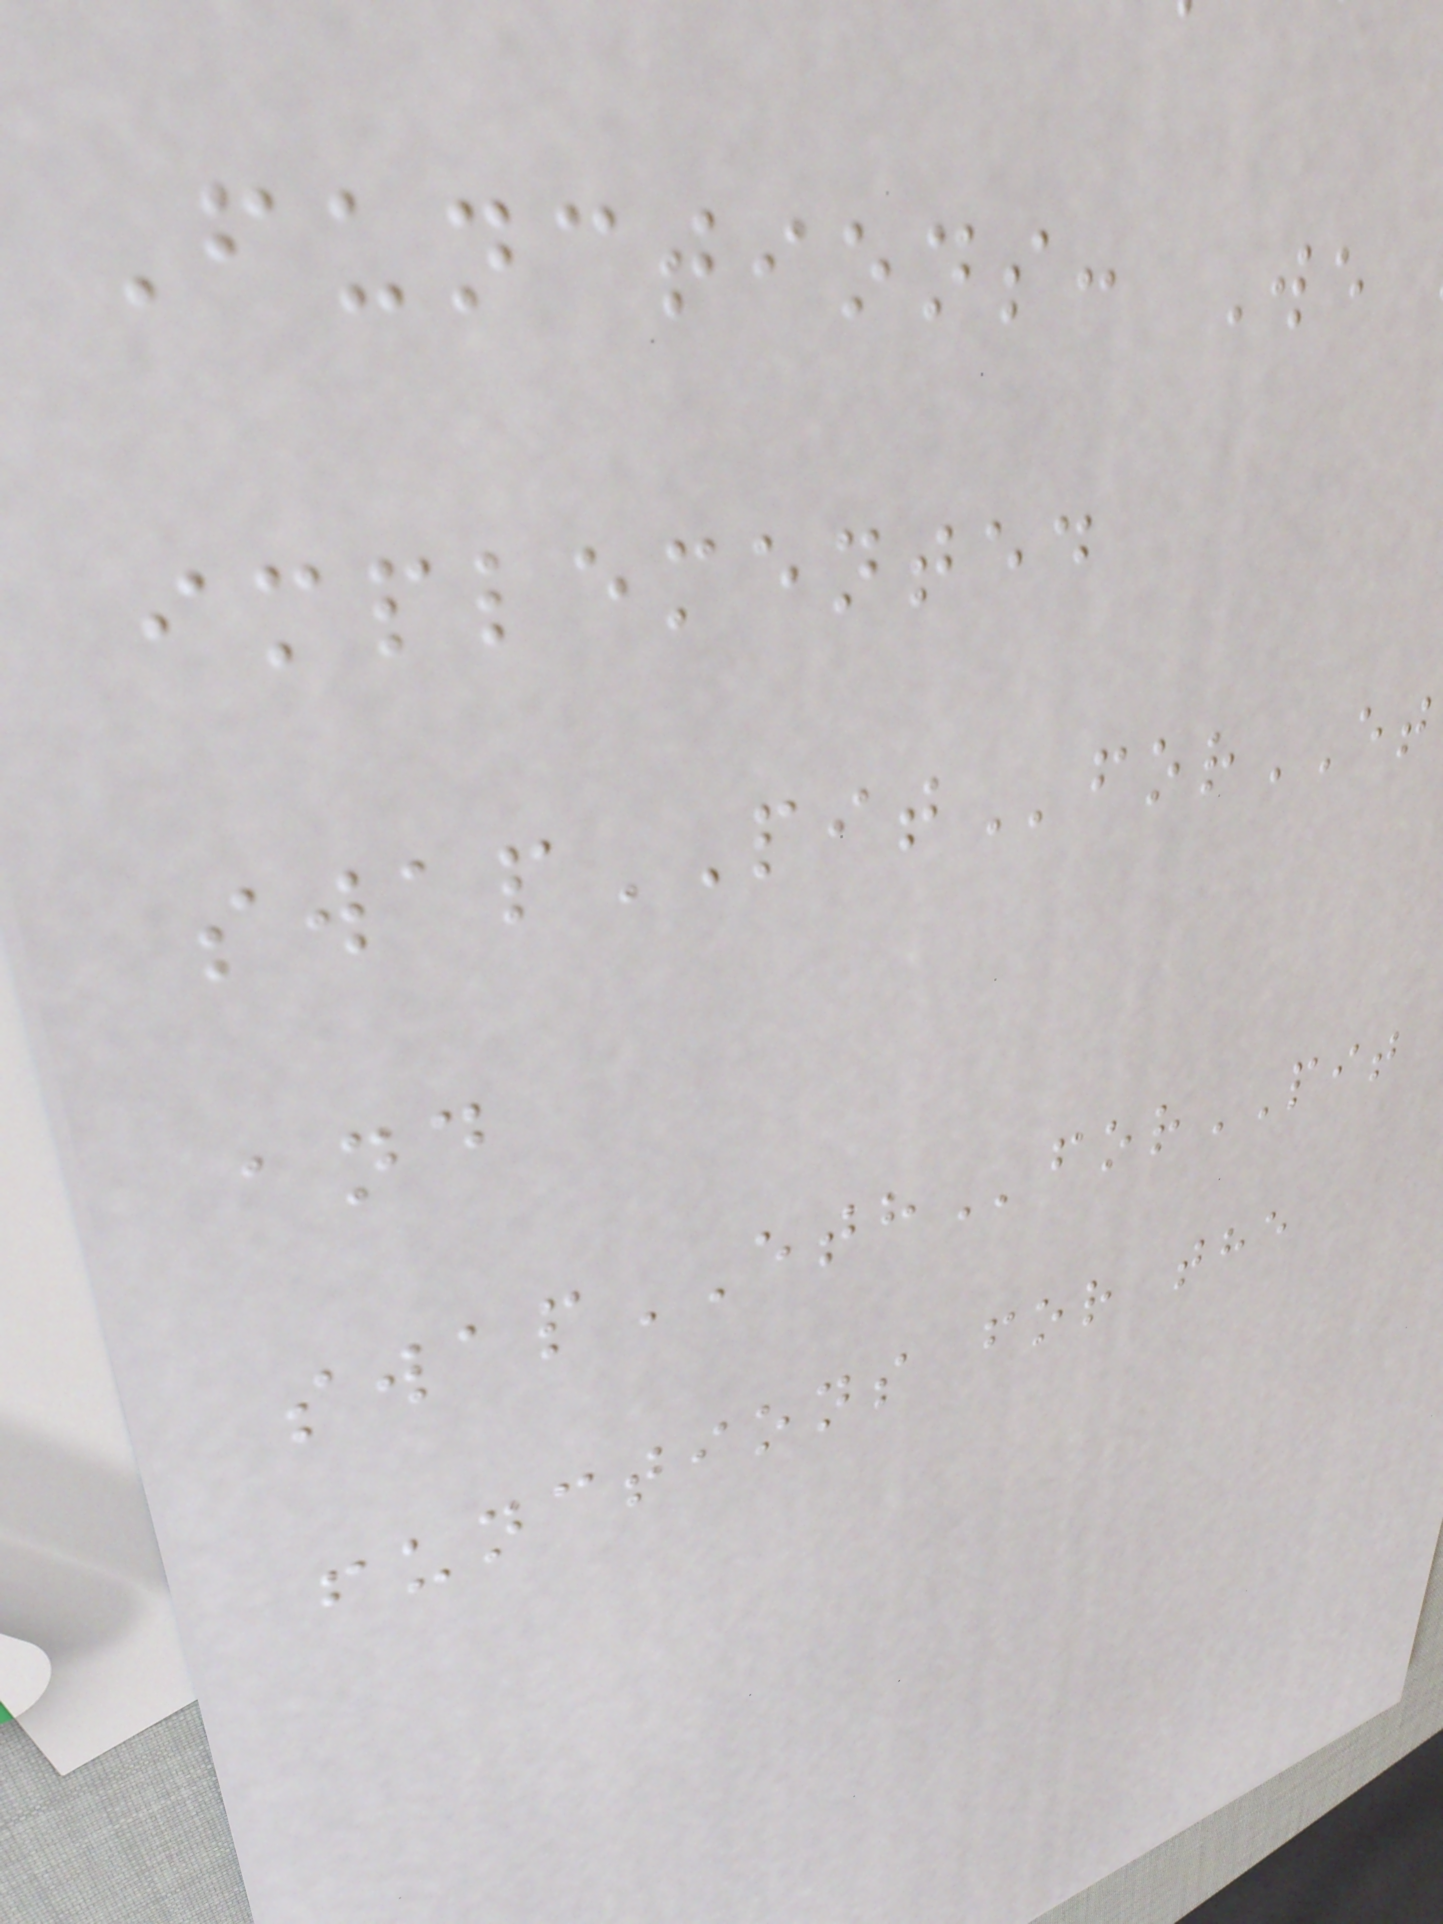Functions: We
implemented
swapPITforET
and
swapETHforPIT
functions for the
